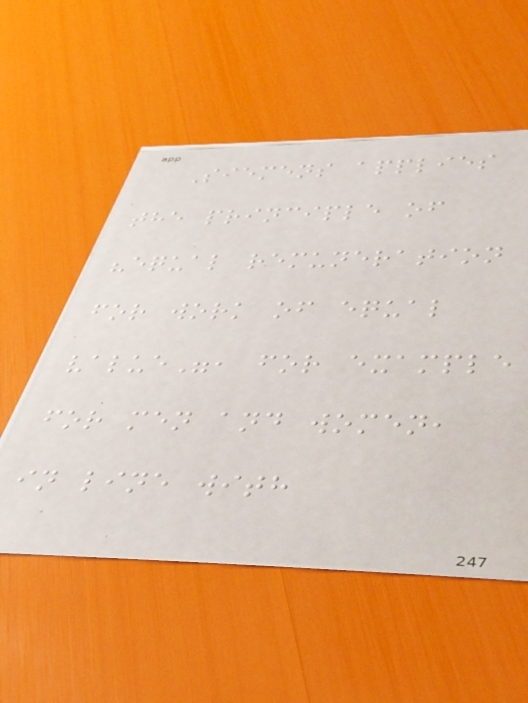Siemens applies
the principle of
"equal remuneration
for work of equal
value", for example
for men and women,
in line with
